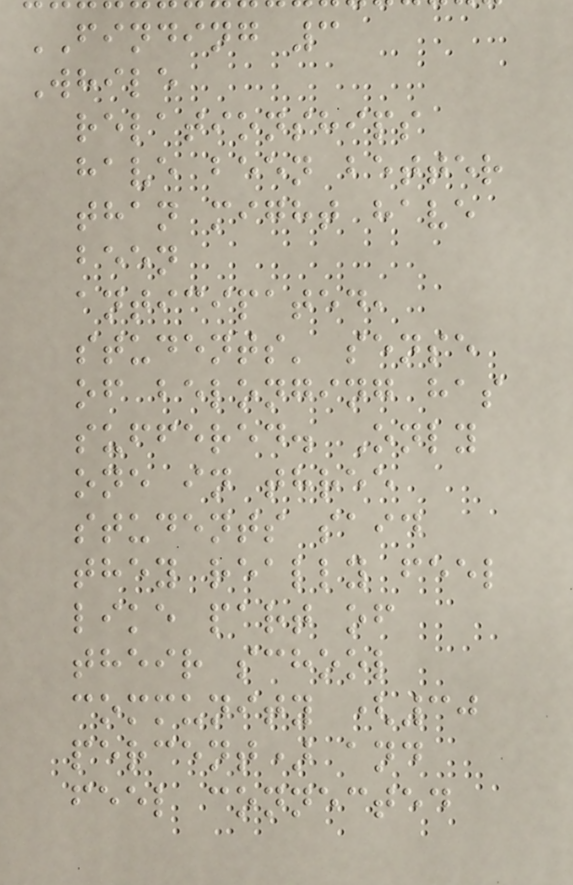FINDING 3
While
relationships
have been better
than might have
been
anticipated,
students' sense
of belonging has
suffered. Only
one in three
students said
they really feel
like part of
their school
community (30
percent) and
feel connected
